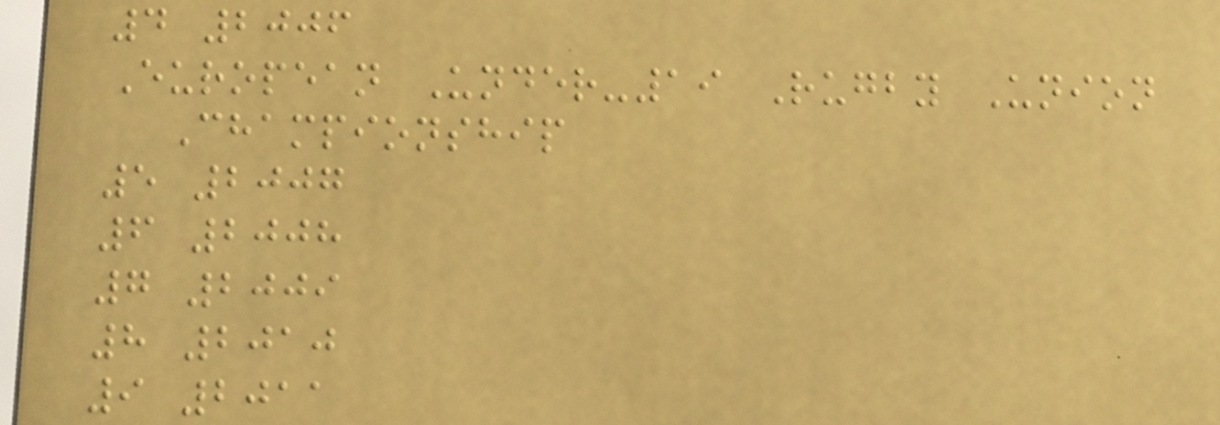4 2006
European Under-19 Rugby Union
Championship
5 2007
6 2008
7 2009
8 2010
9 2011
